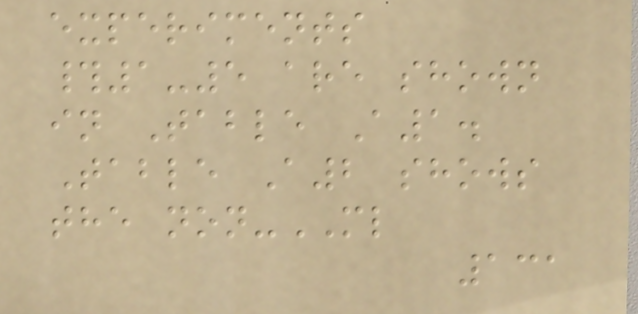experiments
#1-5 are shown
in Table A1.
Table A2 shows
the non-ML
131
